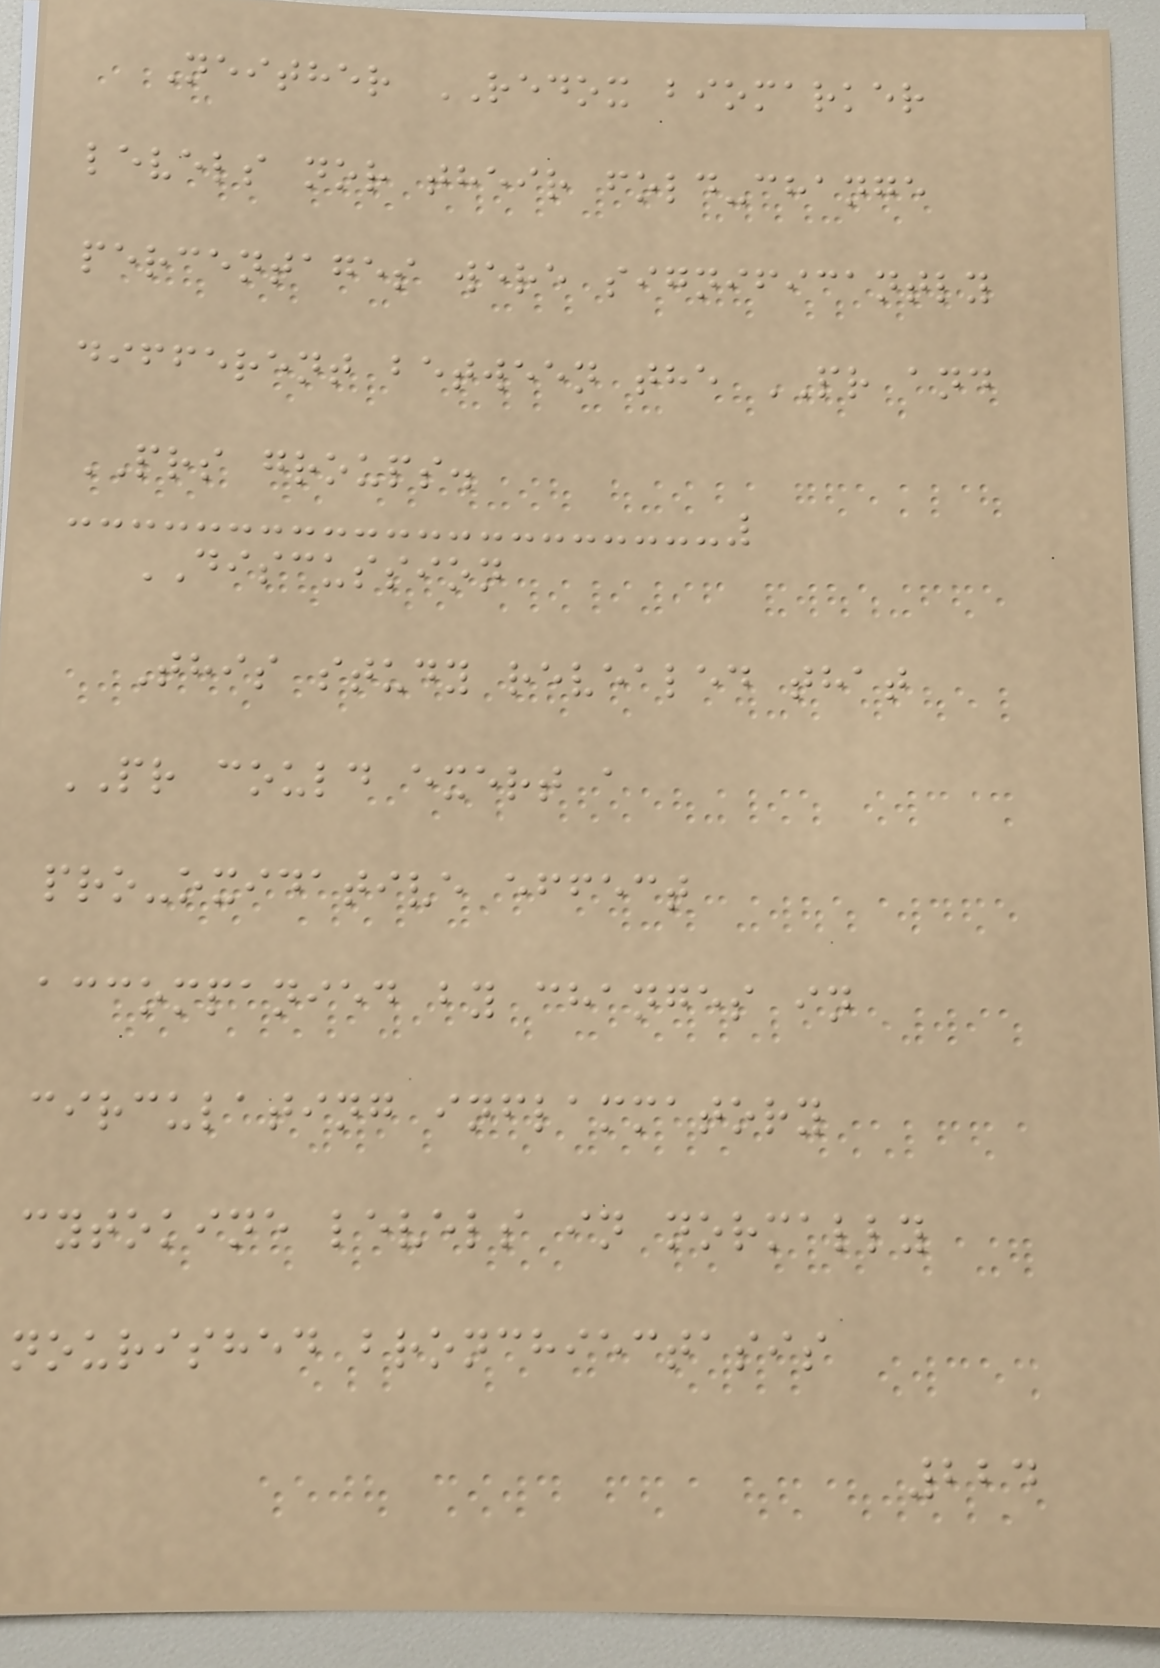Neither REDOX biomarker
levels nor their fold-change
percentages were significantly
different between the PR and
PRS groups.
DISCUSSION
This study revealed that
PR could exert a
pro-oxidative effect
accompanied by changes in
circulating inflammatory
cytokine levels in normally
nourished bronchiectasis
224
